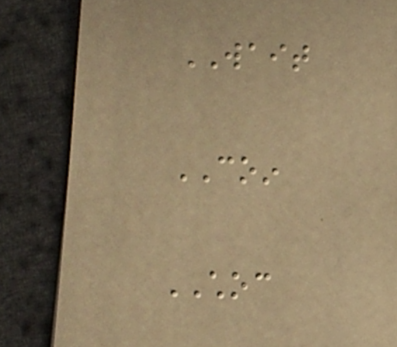WAIT
COIN
CHOC
